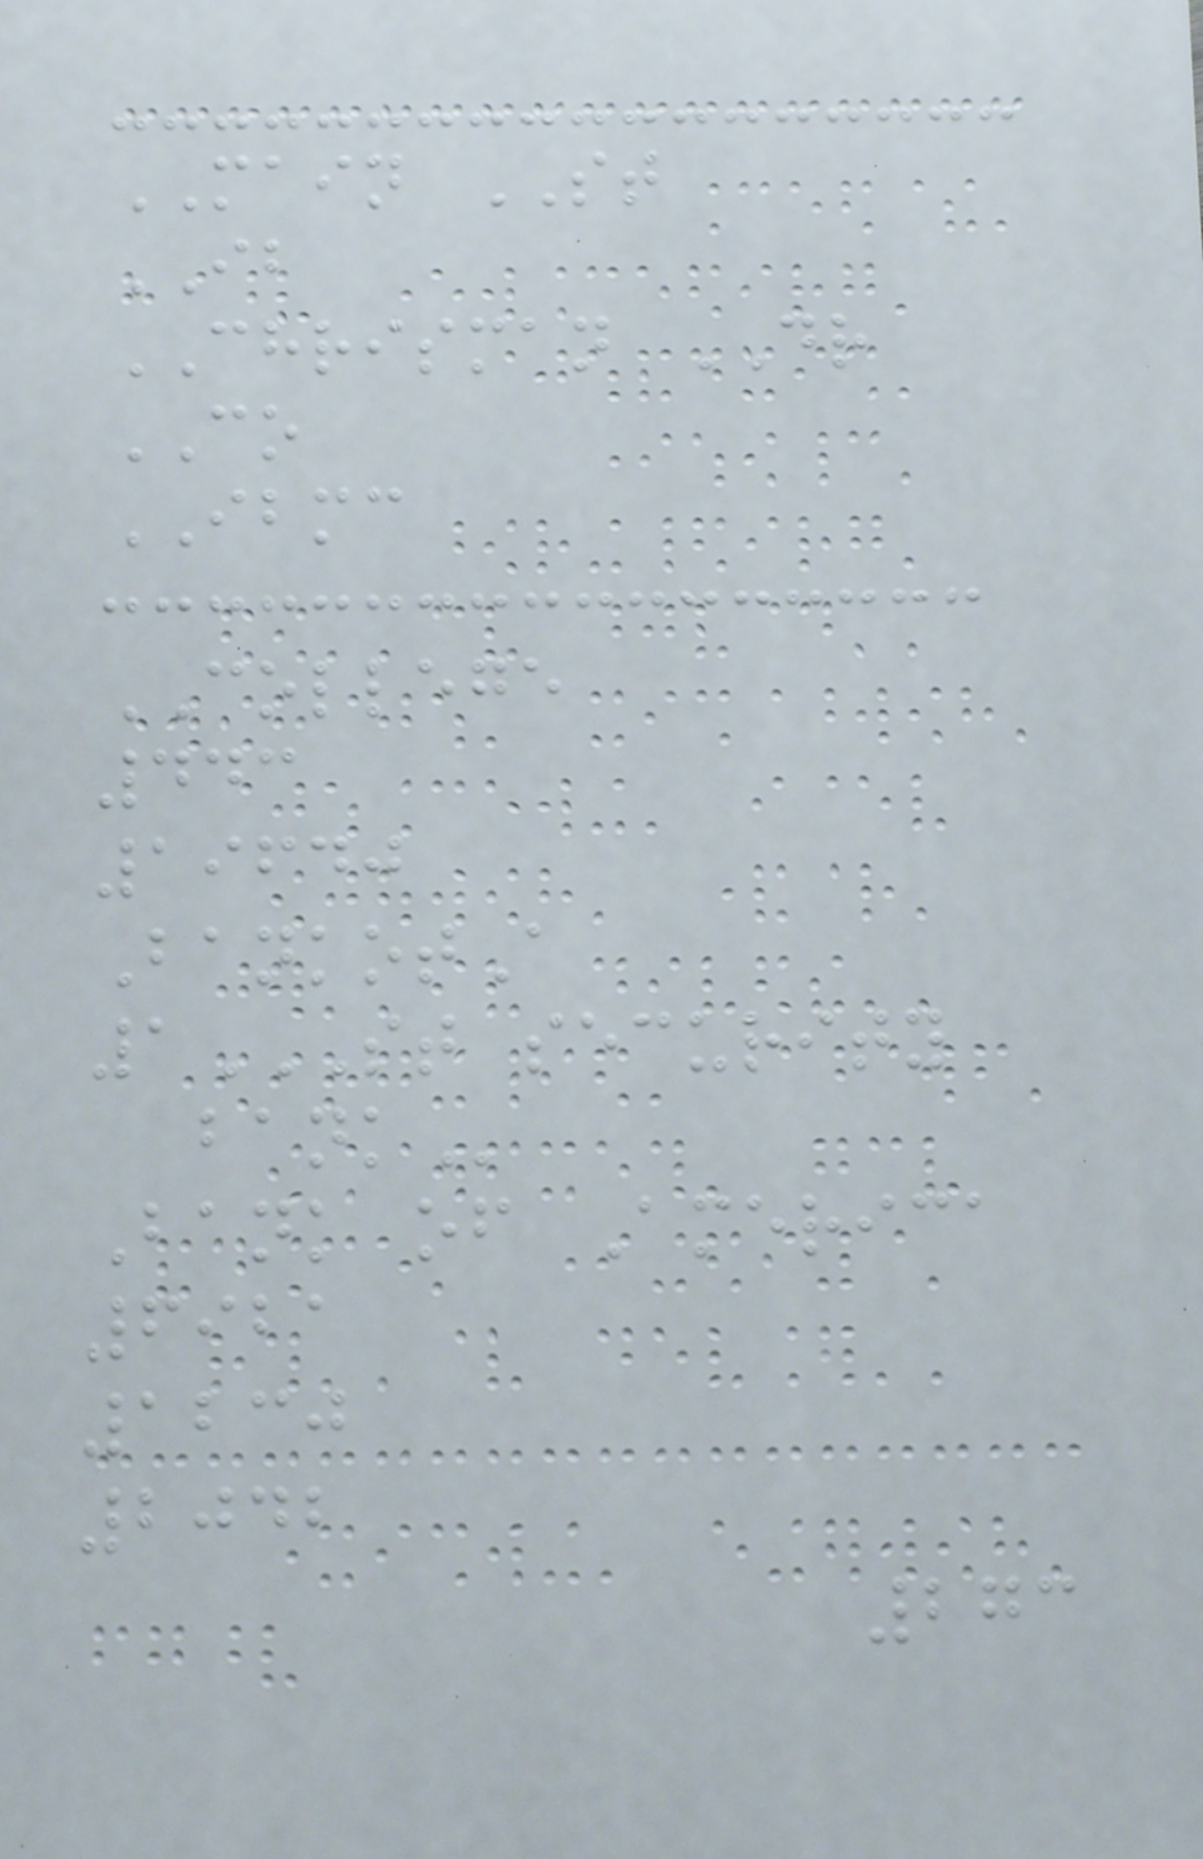MAIN ST
IB
CHRISMAN DR
CO
IBMC
COLLEGE
443
19640
BankotA
1ST SECURITY
BANK
Bank of America
6921
1230
2042
273
